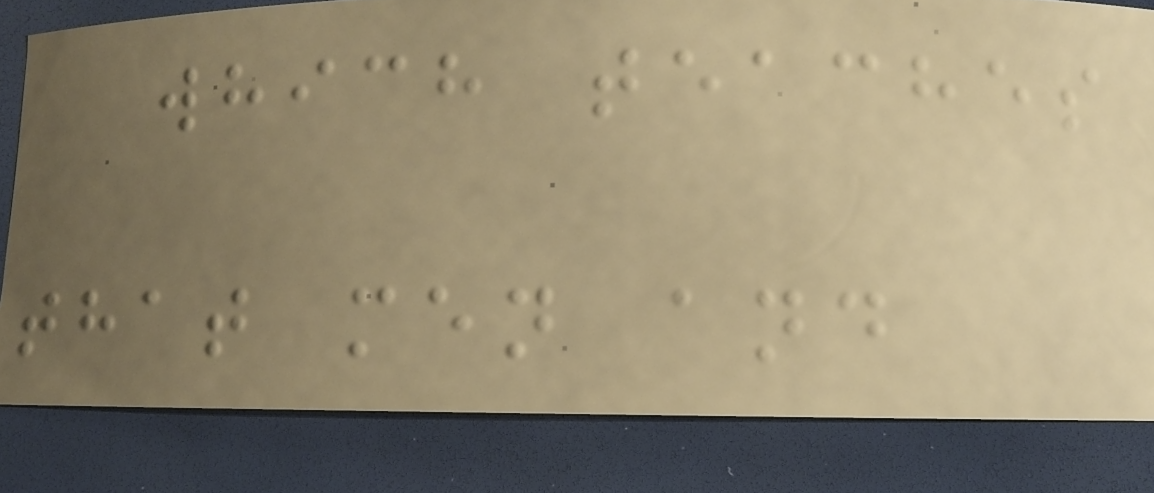which teaches
that men and
